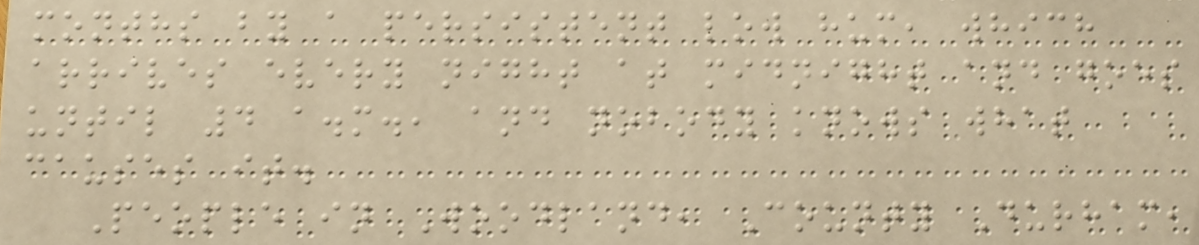months by a persistent low hum, which
arrives every night at midnight and goes
until 4 a.m., and nobody knows what
causes it.
People in Woodland, County Durham,
